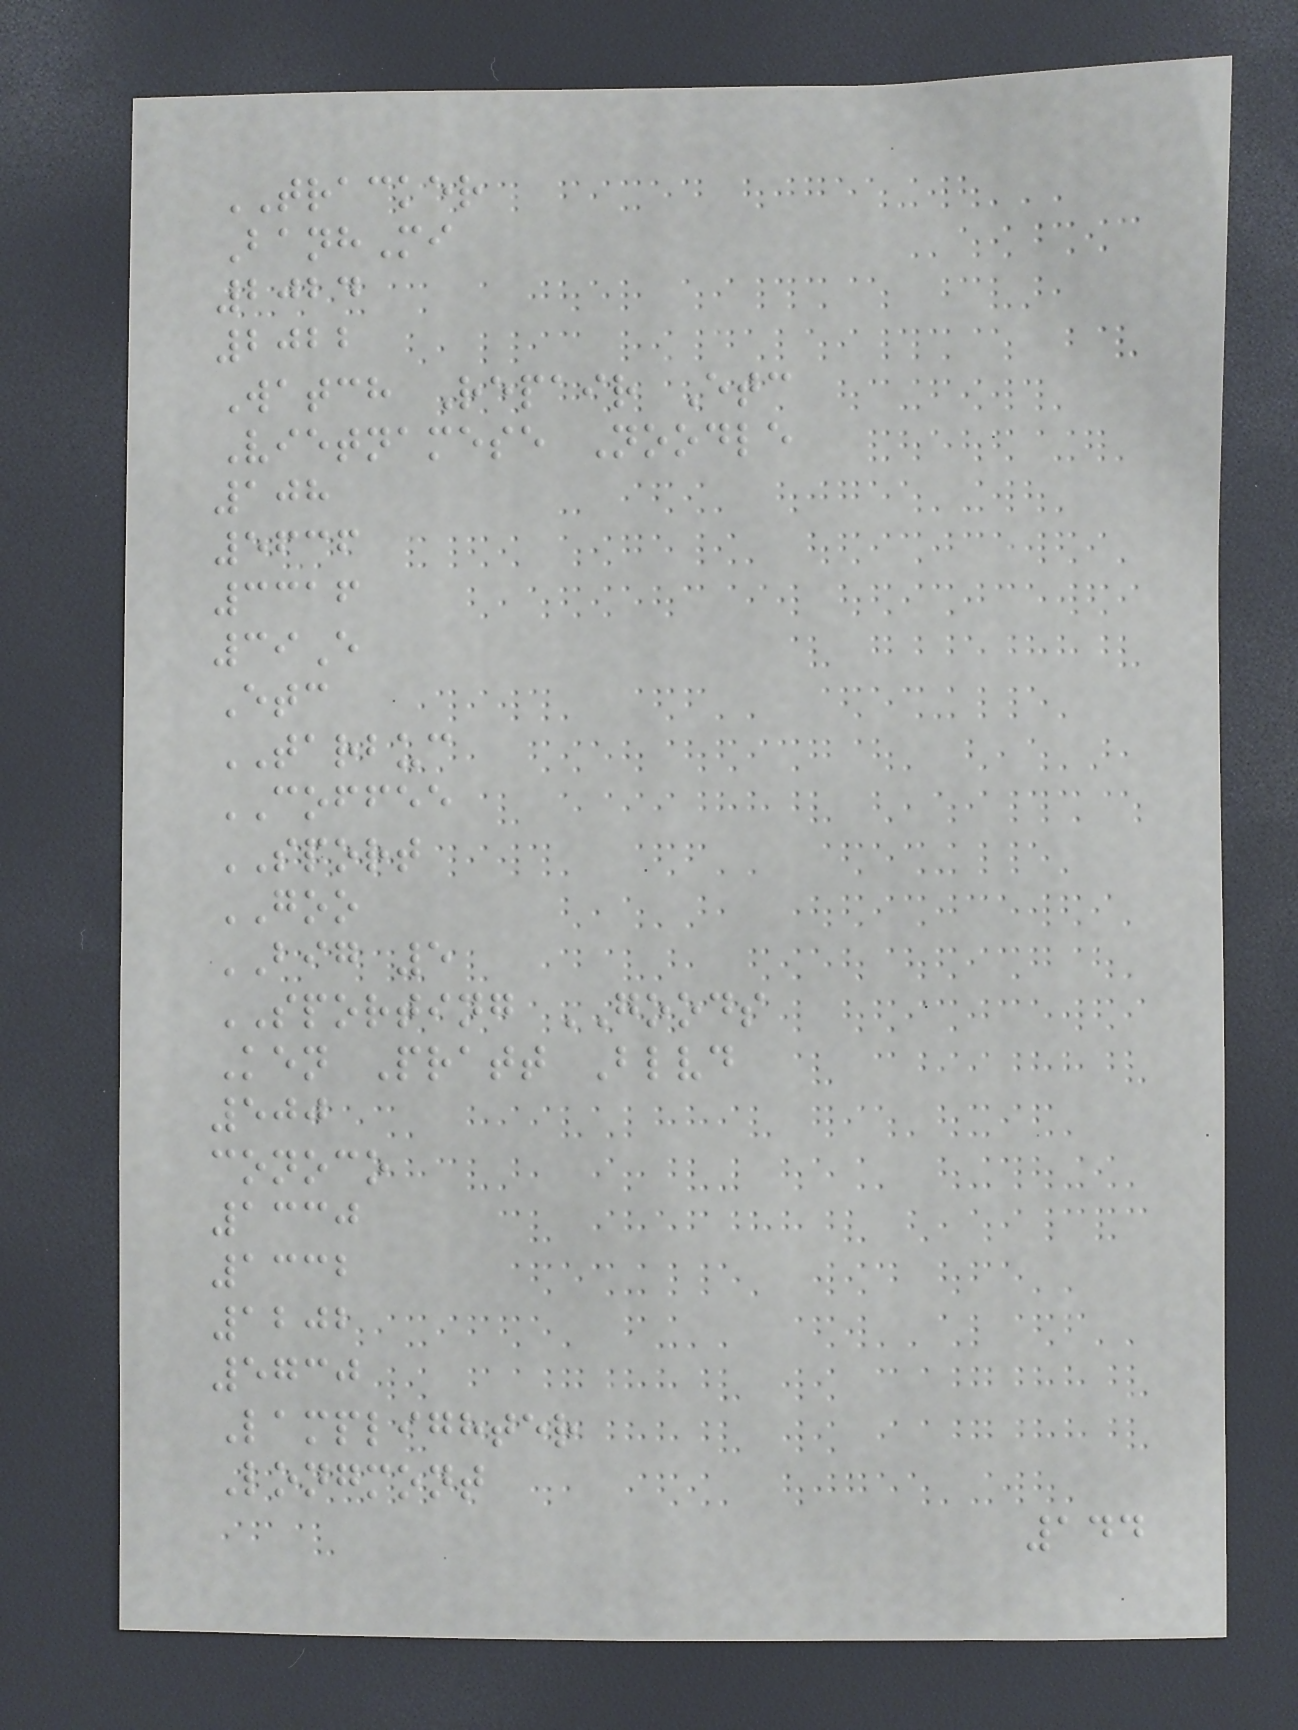TRACKER
BanhMi
2024
2022
Watch Repair Etc
Vietnamese Noodle
108
5636
3316
39E
Etc
TARBUC
COFFEE
SPORT
GOO
BIG 5
SPORTING GOODS
Ken Pratt Blvd
500
conoco
1330
1332
1202
5730
Lamplighter
Longmont
144
